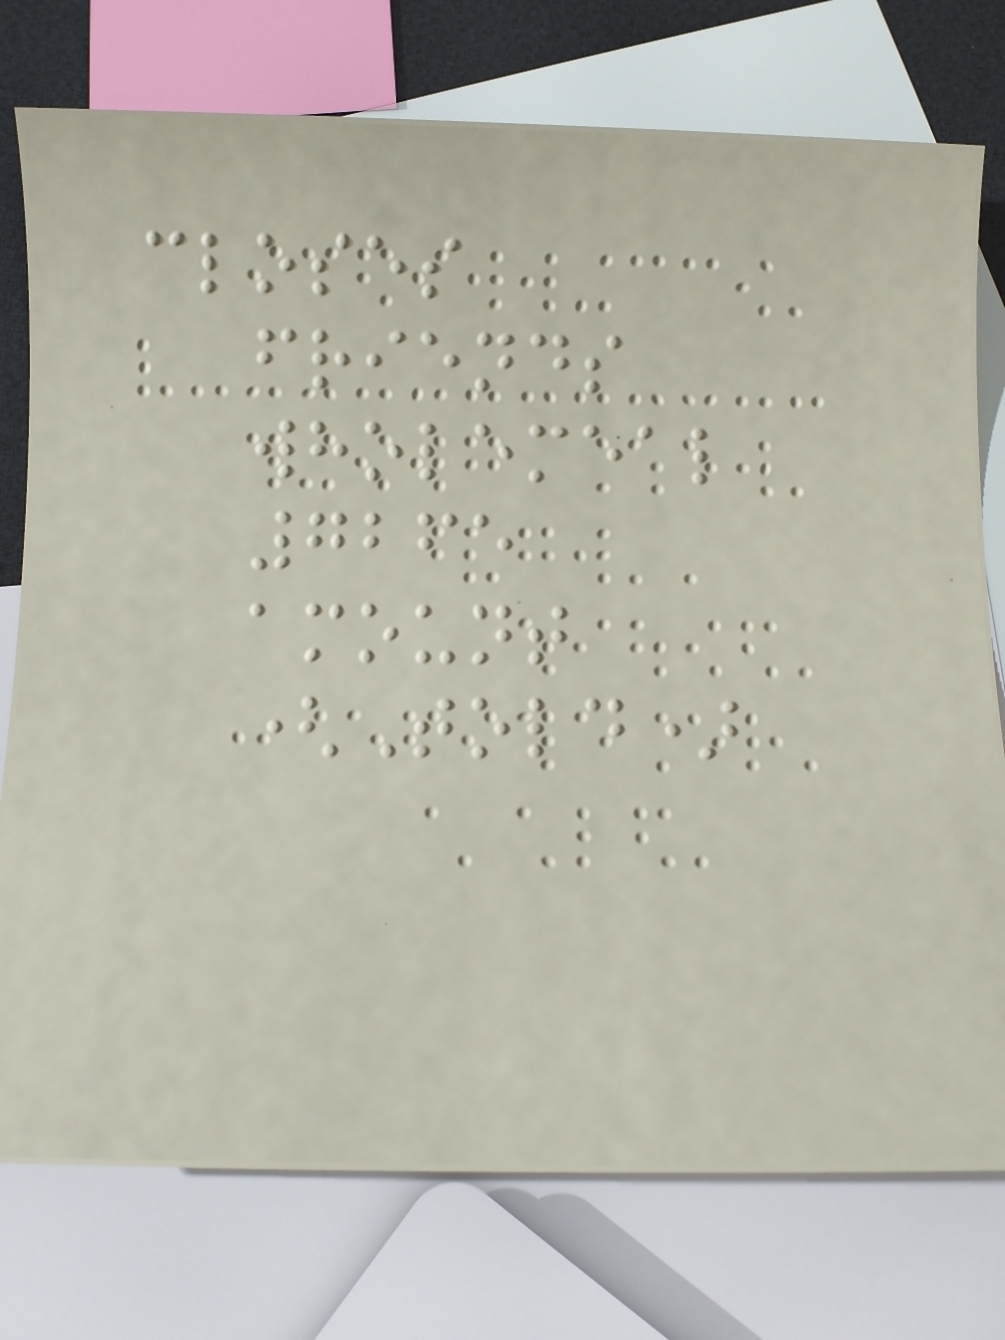closes
friends
wholemeal
7265
amount
(Told)
